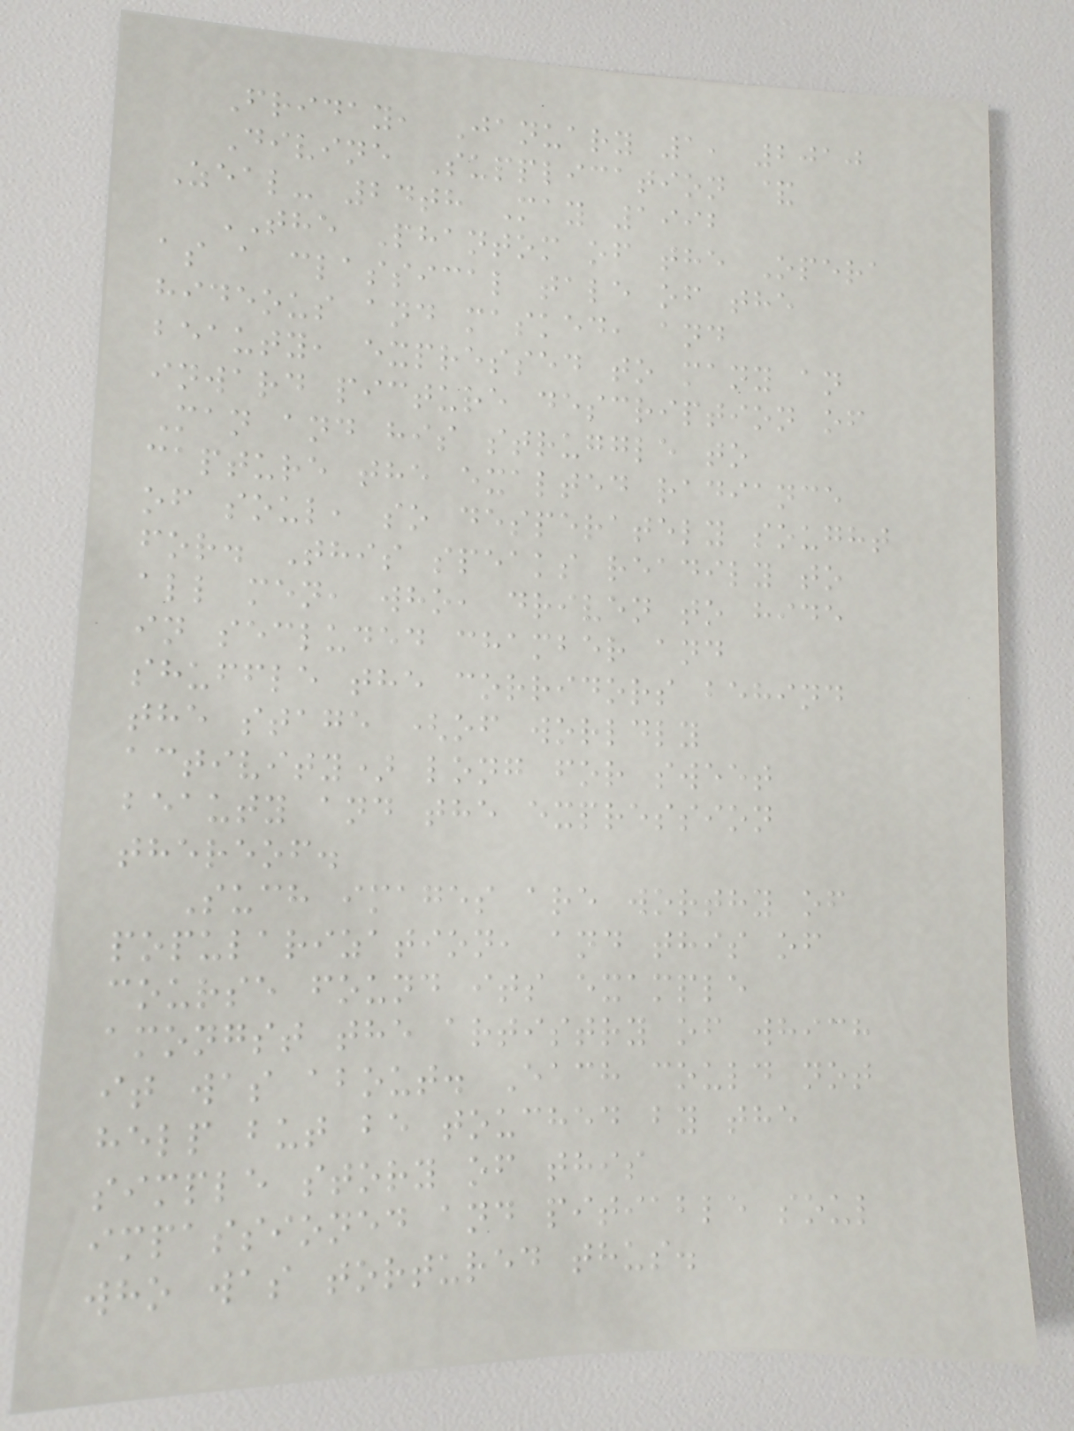Friday, January 1, 2010
Divine Supplication &
Zeal- 24th May 1992
THE Phantom of the Opera
as a classical tale of the
hideous and masked, and
beauty, expressed to many an
inward picture description of
Man and his struggle to
capture the exalted radiance
of soul, so desperately sought
for. This speaks readily to
all men, who, driven to hide
in secluded chamber and
shuffle the corridors behind
the stage (of worldly
activity) long for sweet
beauty and the expression
thereof.
Such images are worthy of
popularization, and this of
course found its example
amongst the artistry of which
it was about. Each could not
help but be touched by the
simple story of this
impassioned and pitiable soul
who was tortured thus.
